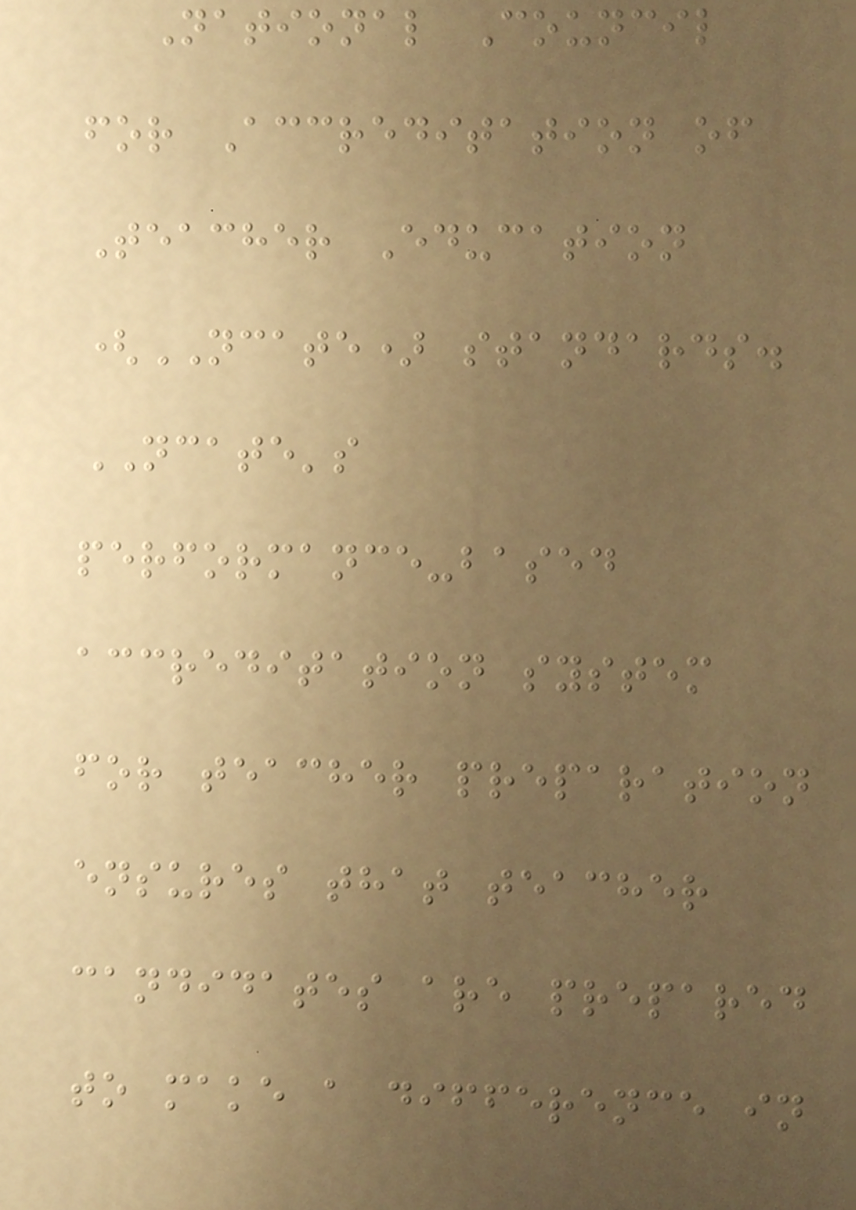National Council
for Accreditation of
Teacher Education
(NCATE) standards.
NCATE's
performance-based
accreditation system
for teacher preparation
ensures that teacher
candidates are prepared
to make a difference in
